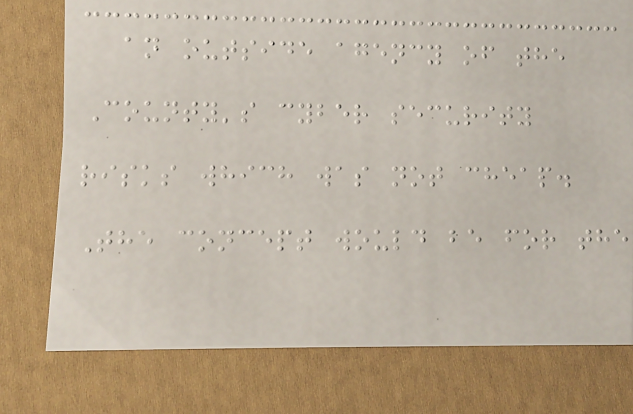an outside agency of the
County's cyber security
risks which was not cheap.
The concept would be for the
